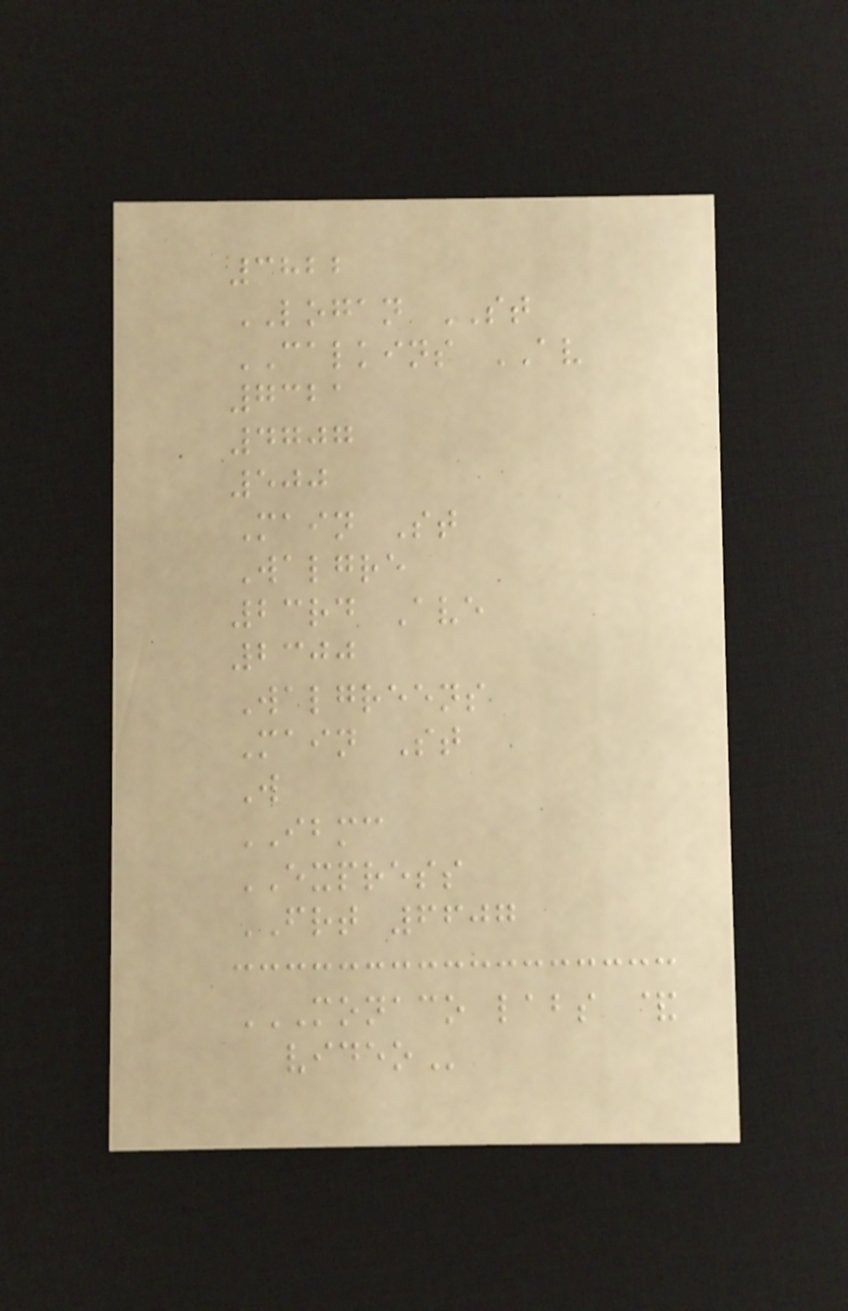3822
LOGAN ST
CALKINS AV
7321
4707
500
Main St
Walgre
23rd Ave
2300
Walgreens
Main St
W
IBMC
EXPRESS
FRT 6607
MONACO LABS &
VIDEO
